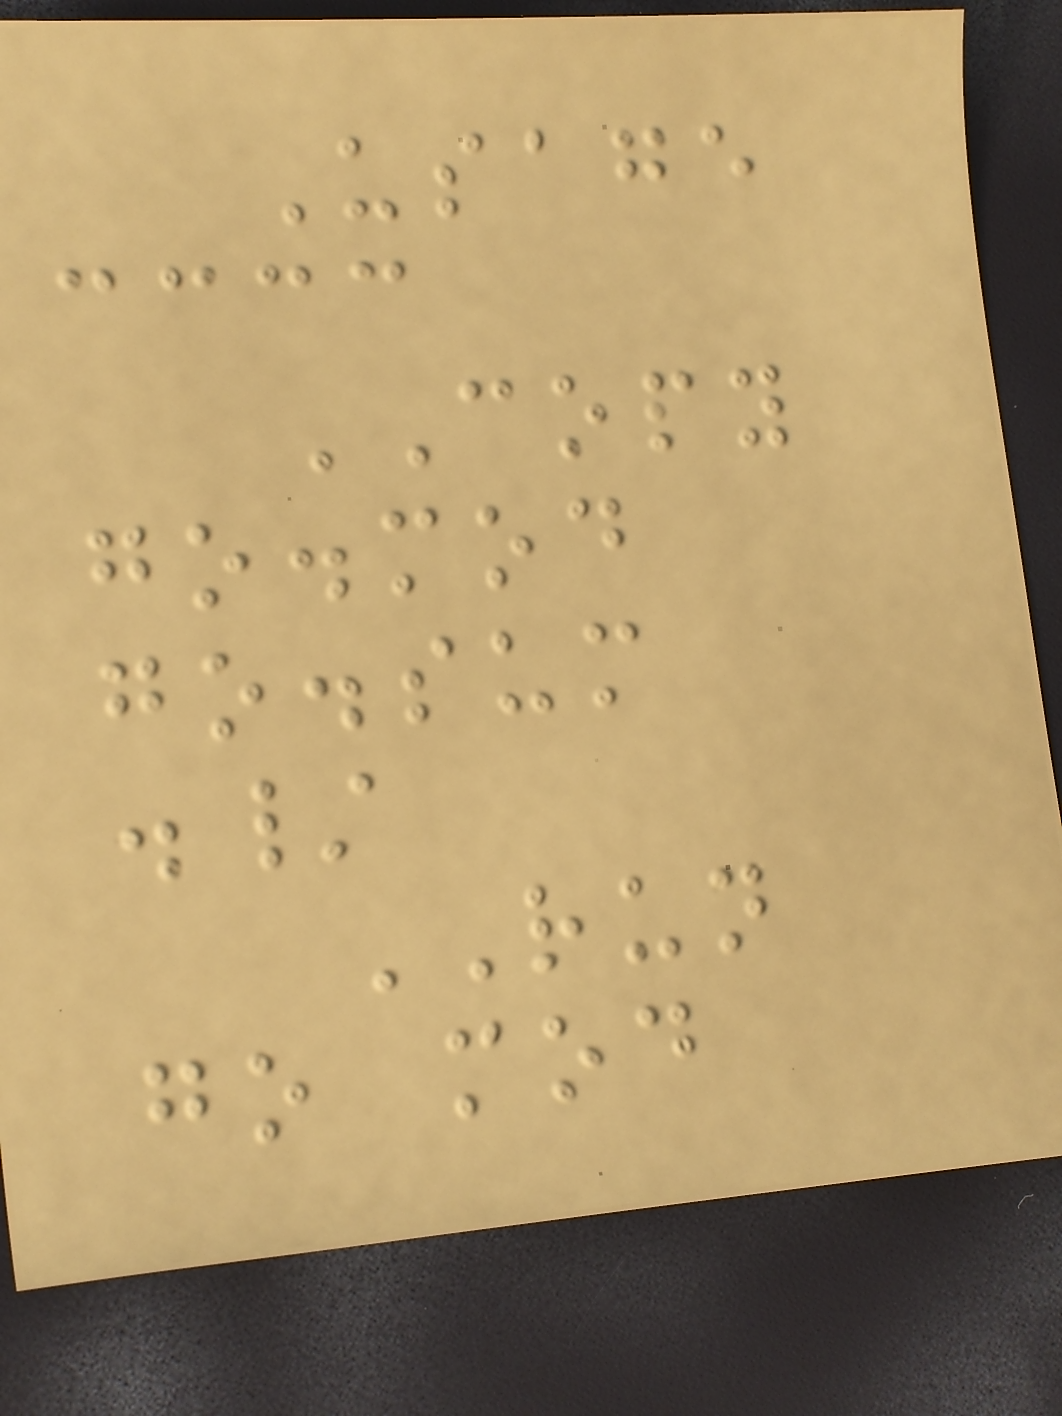Usage
COPY
go.mod
go.sum
./
RUN
go mod
